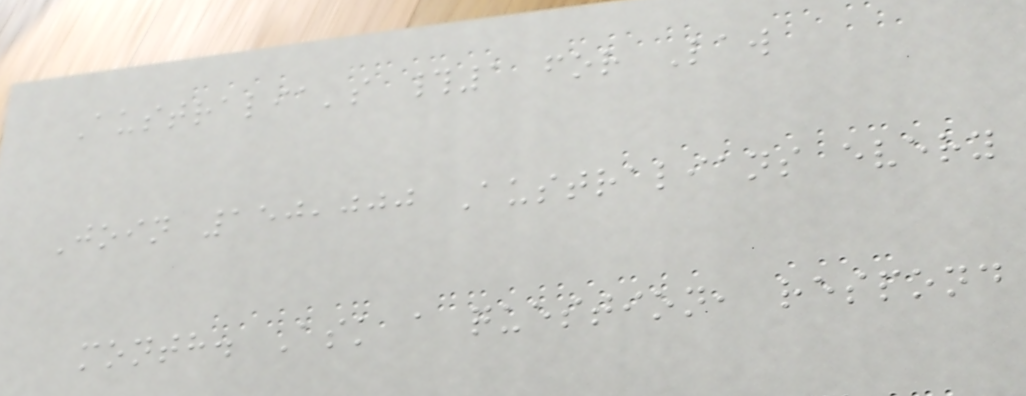Australia's #1 for Law
Join 150,000 Australians every
month. Ask a question, respond
